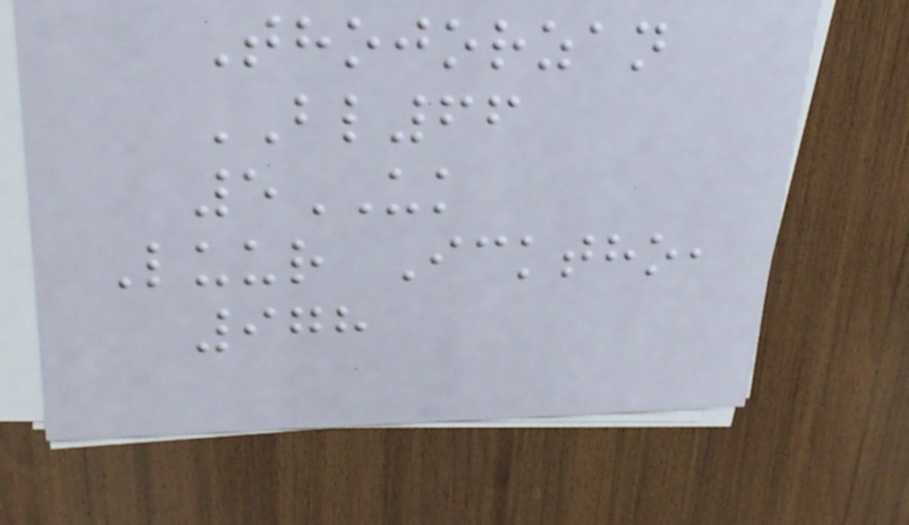Thojorzan
BL66
5UK
Luur Icktho,
978
